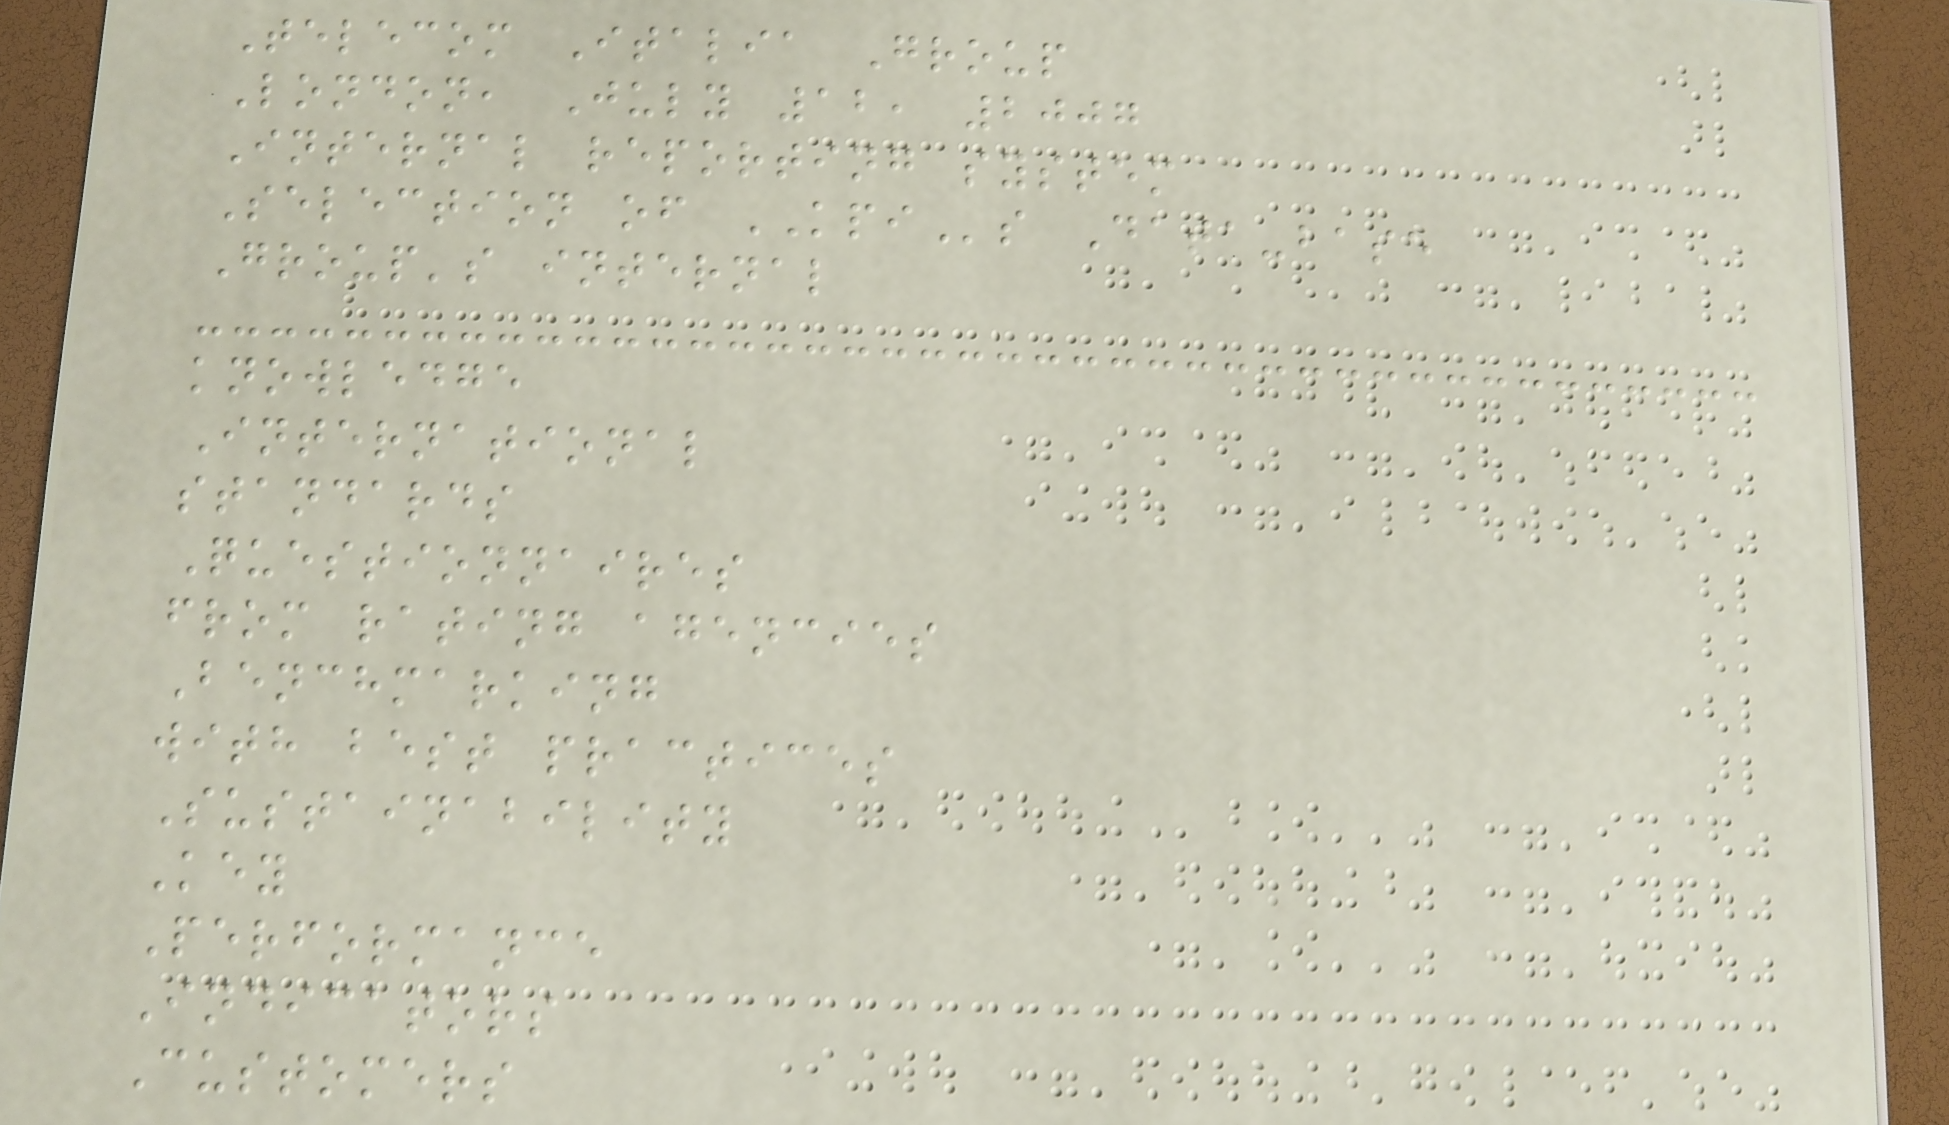Telecom Italia Group
London, July 12, 2007
Internal reporting system
Selection of KPIs Data-base
Group's internal
knowledge
International
standards
Questionnaires
from rating agencies
Benchmarking
with best practices
Sustainability
Key
Performance
Indicators
Customers
